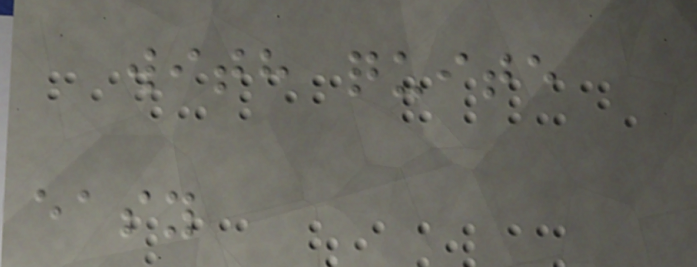with quite
easy
